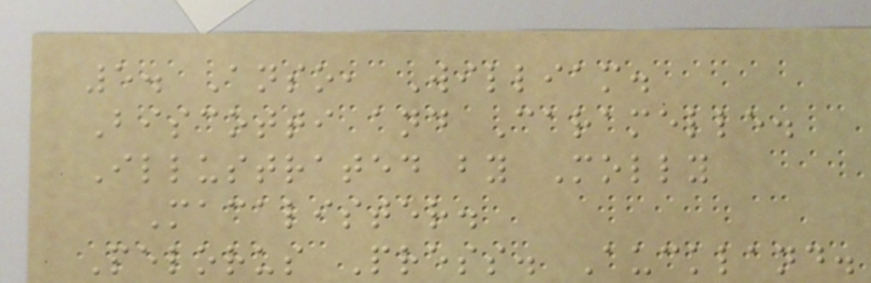5. Anso, William.
Biscotti and Caramelle.
Illustrated by Molly
Macalister.
Pelorus Press. Auckland.
